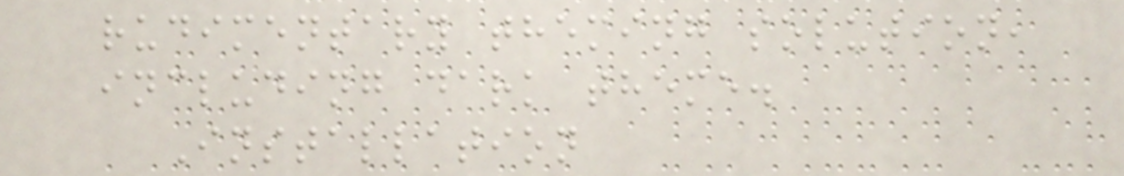rudimentary theming solution,
including dark theme.
Installation
